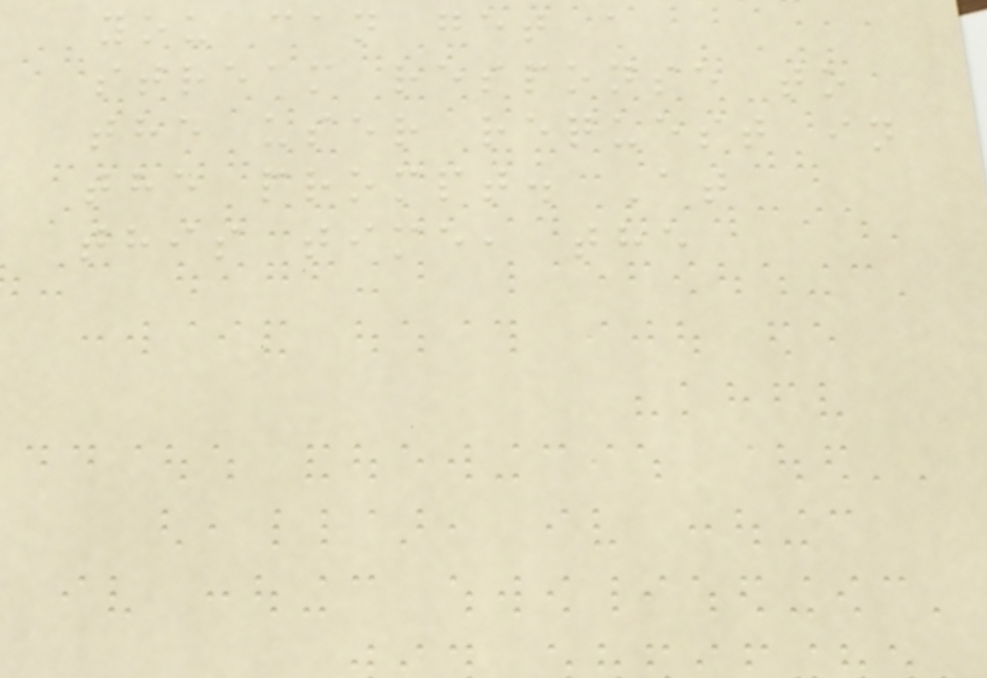you can get a
stream response to
the user request in
the prompt. At
this time, the
